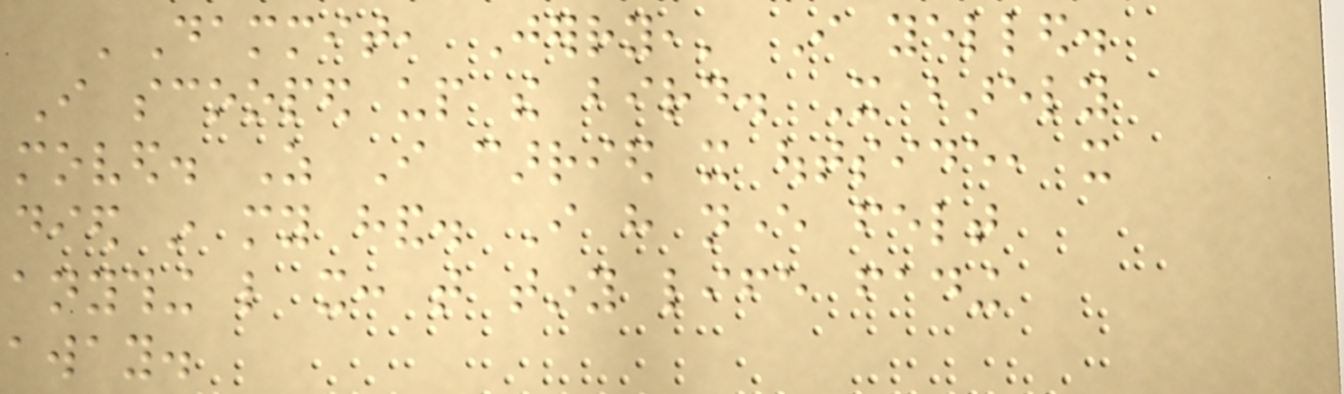'Dammit, Jerry,' I yelled.
I scooped up the bird. It barely
moved. As I carried it outside, it
died in my hand. I have never felt
anything like it: that tiny life fading
away.
